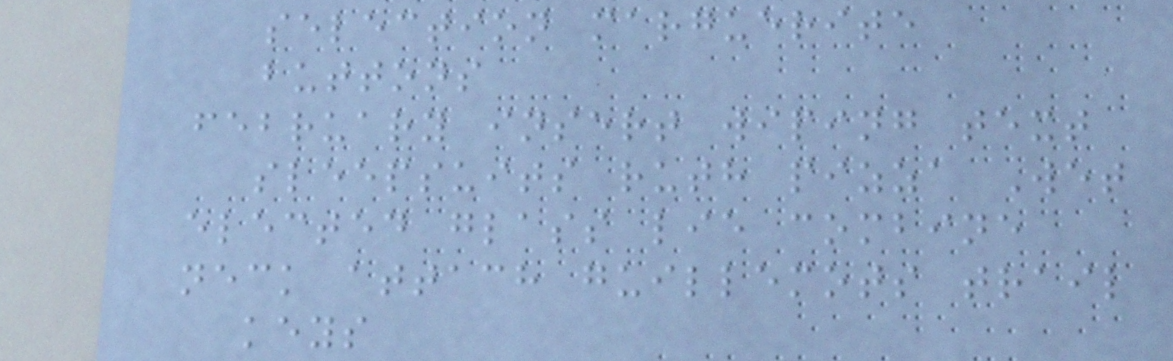selection marguerite
buttons
february insert wiping text
sleepsuits ruth pizza Wet
elected glass lie combine
neck attach guillemots trail
keys
